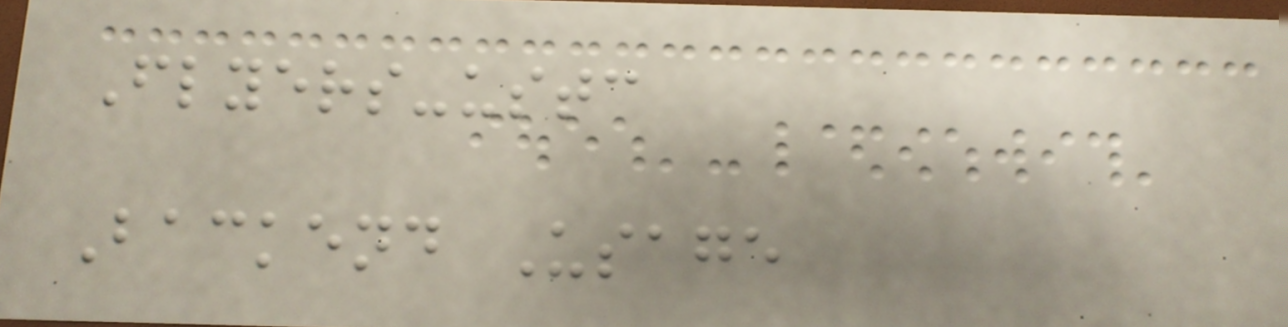Flyers-ustc
Backend Usage
